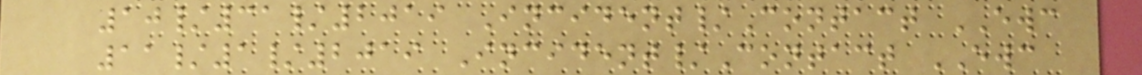10/31/2019 Incident/Contact EWC
11/1/2019 Incident/Contact EWC
